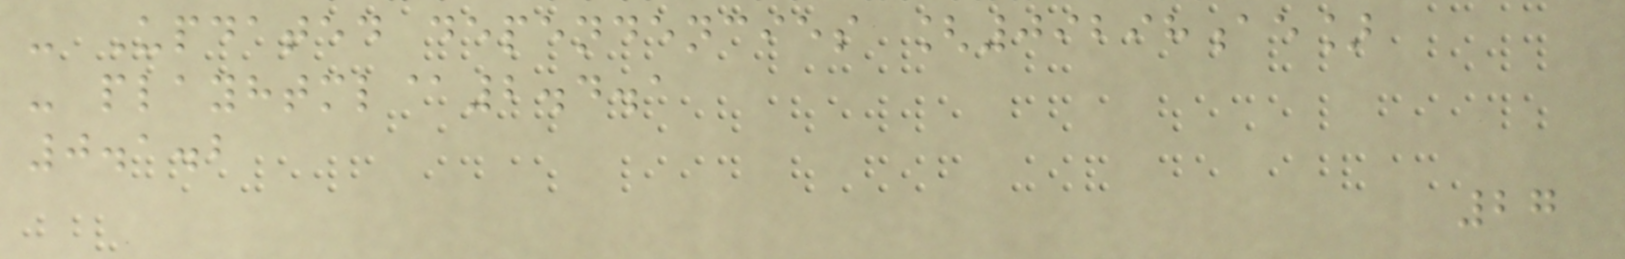- Updated dependencies [09298ae]
- playhtml@2.4.1
0.1.2
27
